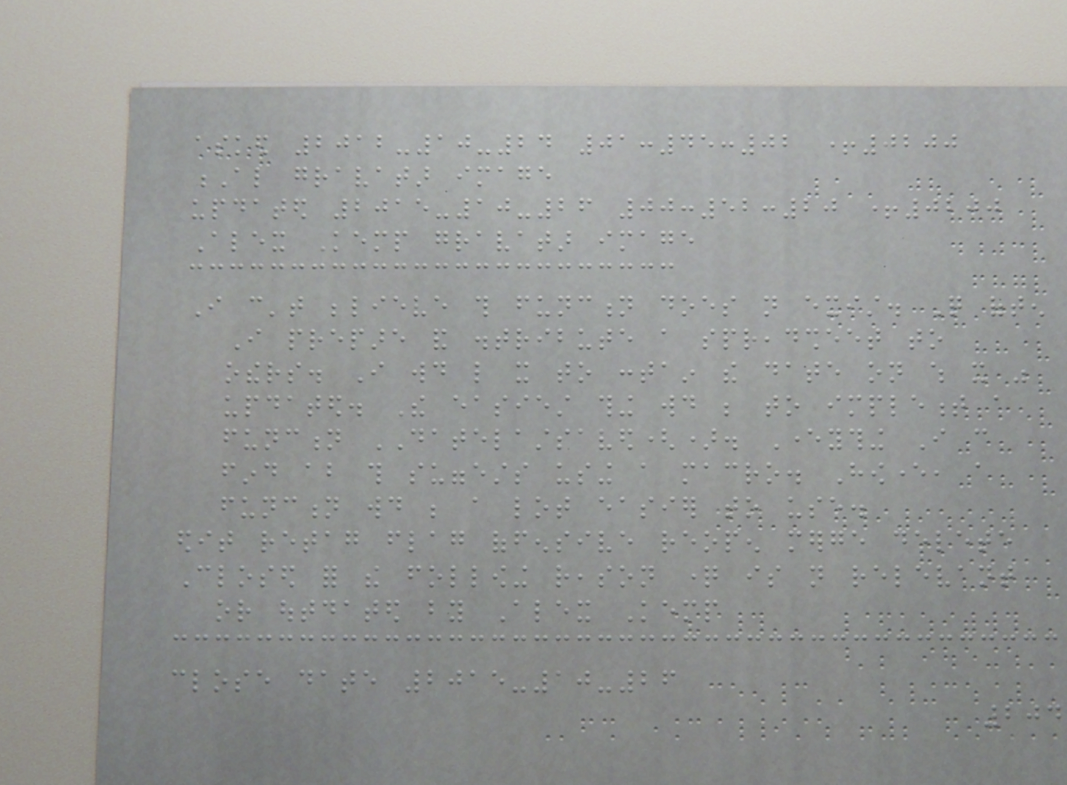asked 2012-10-24 01:45:02 +0200
Al gravatar image
updated 2015-10-26 00:52:20 +0200
Alex Kemp gravatar image
I can't believe this function does not exist. Quite often
I prepare and distribute a spreadsheet to
others. I would like it to contain the date on which it was
updated. The easiest thing would be to implement a
function DATELASTSAVED(). Everything I can
find about this suggests using a macro. However, a
function would be a lot easier to use.
edit retag flag offensive reopen merge delete
Closed for the following reason question is not relevant
or outdated by Alex Kemp
close date 2015-10-26
204
